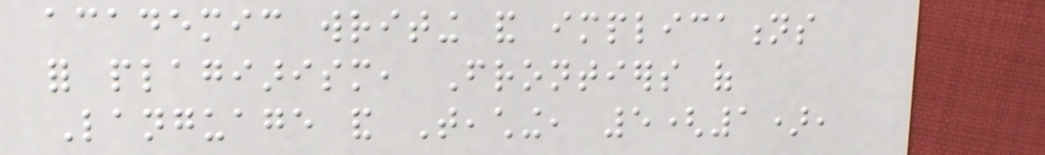academic writing and implications
for plagiarism, Frontiers of
Language and Teaching, 5(1),
